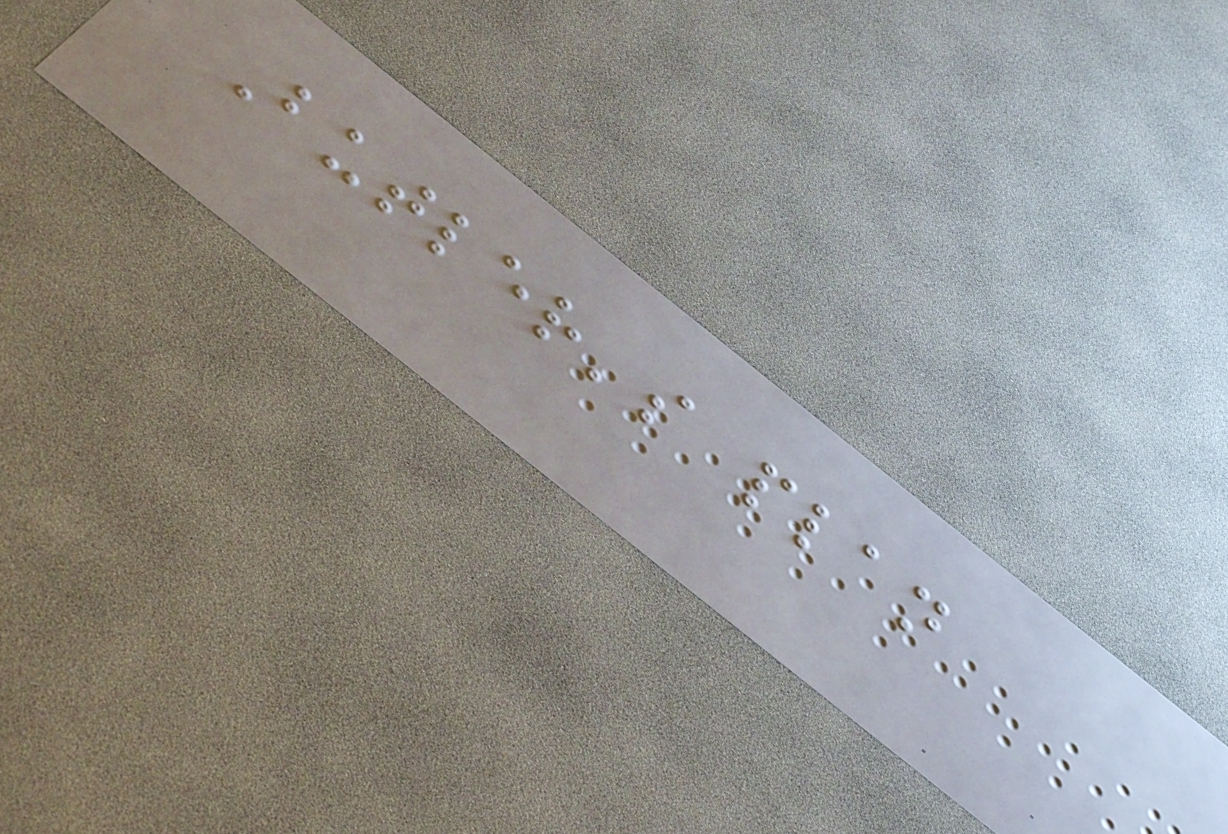Butler's plan
